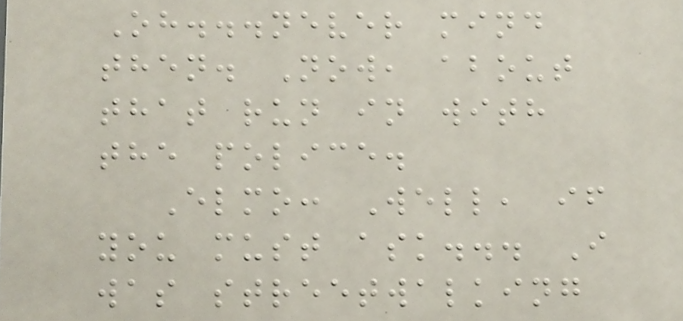Oh...never mind
then. Now, about
that run in with
the police.
Elmo: Well, if
you must ask... I
was streetwalking
